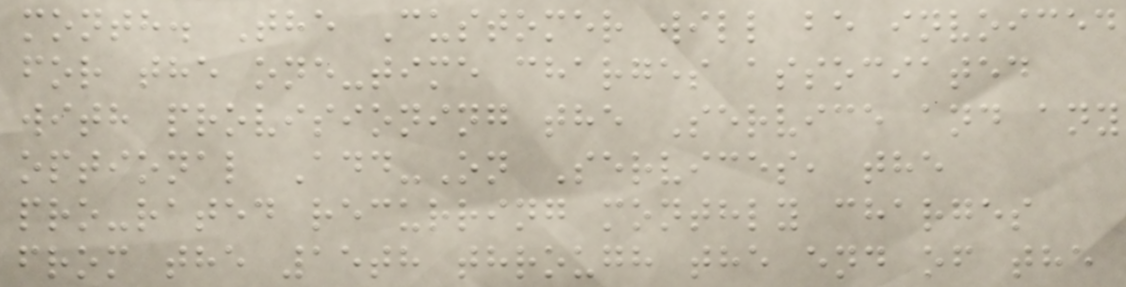month. The Customer will be invoiced
for the one-time charges associated
with provisioning the Service and any
optional Add-On Services, the
pro-rated recurring monthly charges
from the 15th through the end of the
